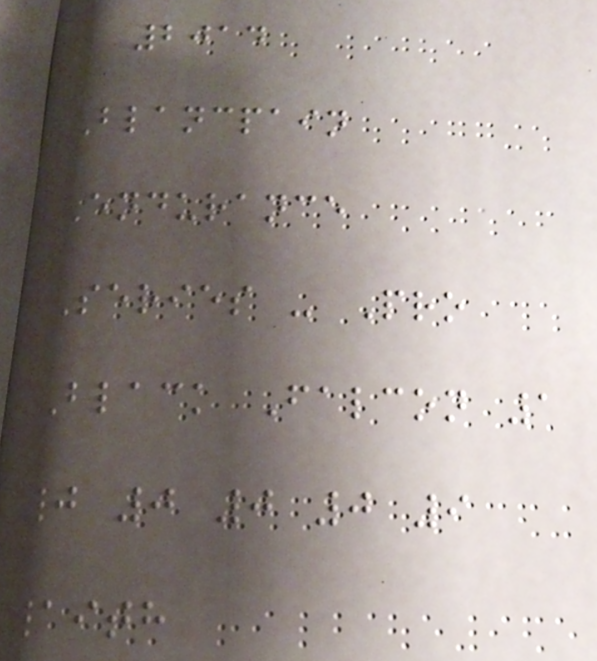2014
Blancpain
Endurance
Series - Pro
Black Falcon 1
0 0 0 0 9
19th
